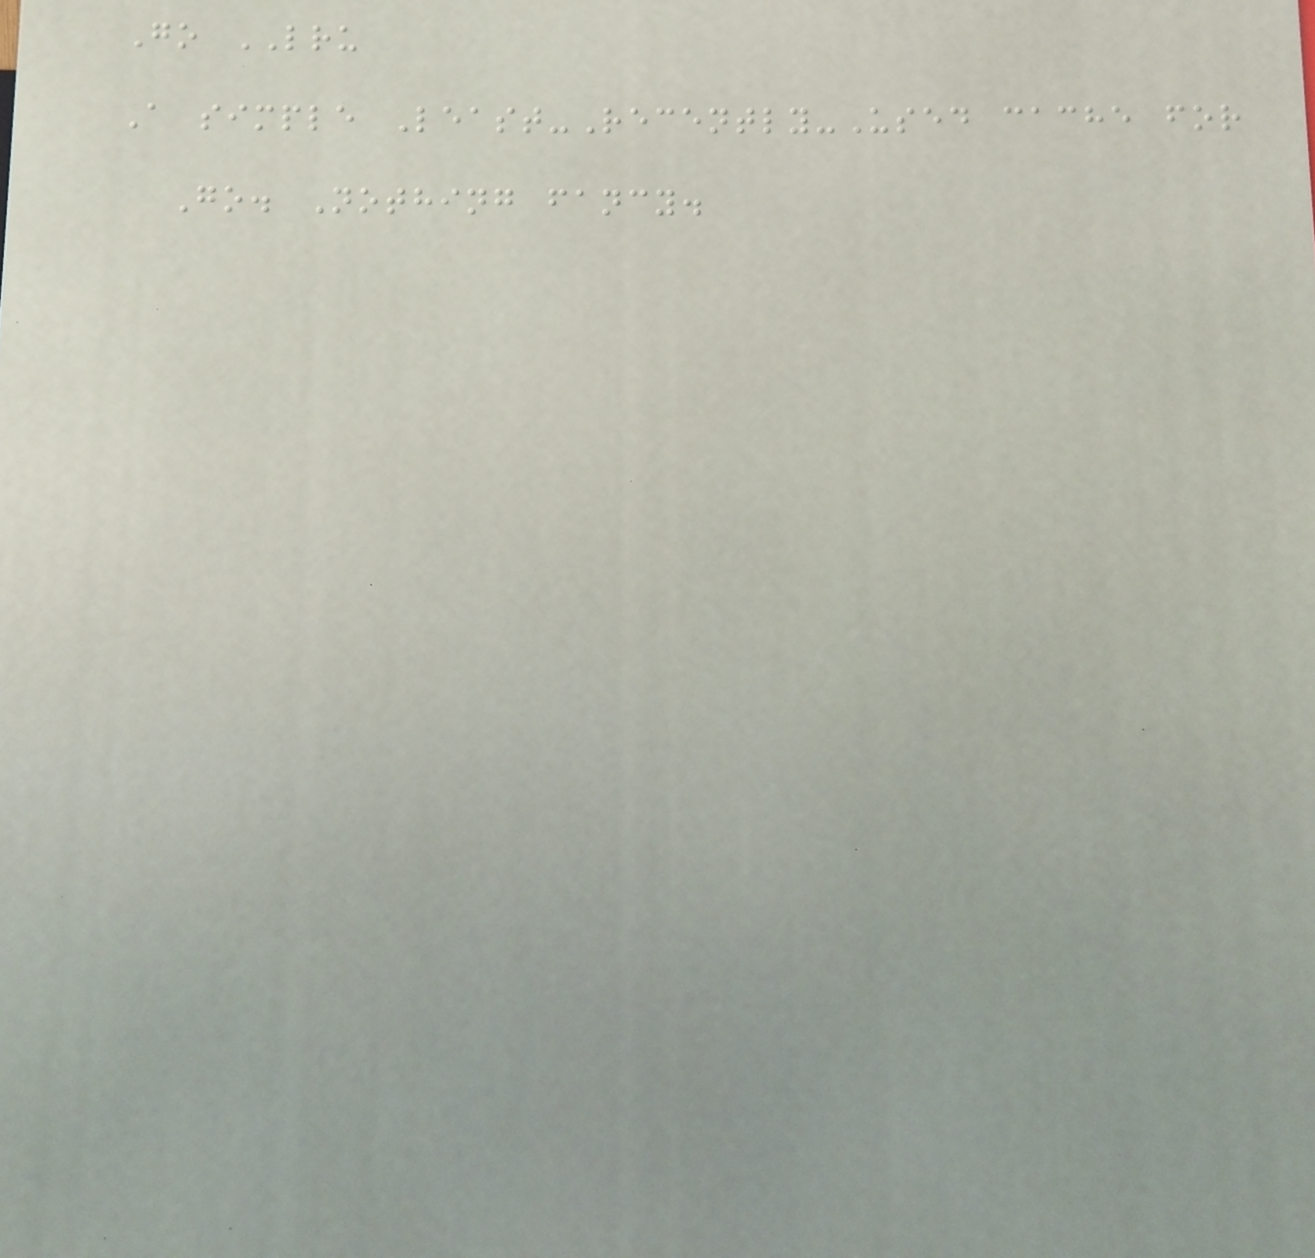Go LRU
A simple Least-Recently-Used cache for
Go. Nothing fancy.
